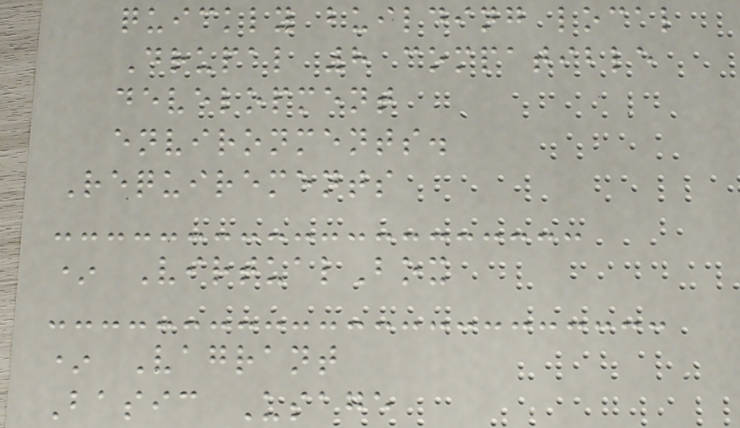quickly building local
Drupal 8 compatible
development
environments.
Requirements
* VirtualBox
* Vagrant
Basic Usage
